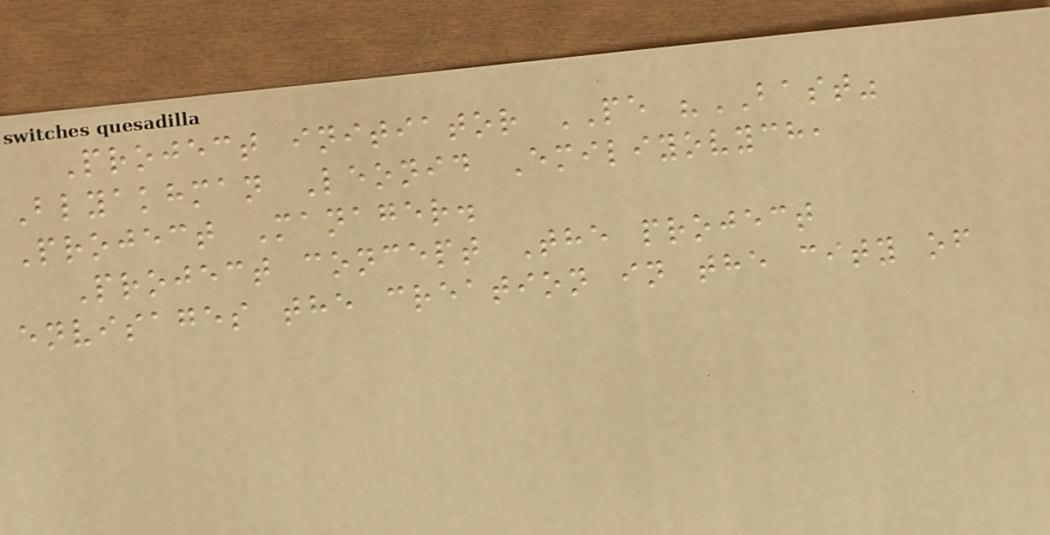Project initiator PE "BAST"
Blyakhman Leonid Emiliyovych,
Project Manager.
Project concept The project
envisages the creation in the city of
